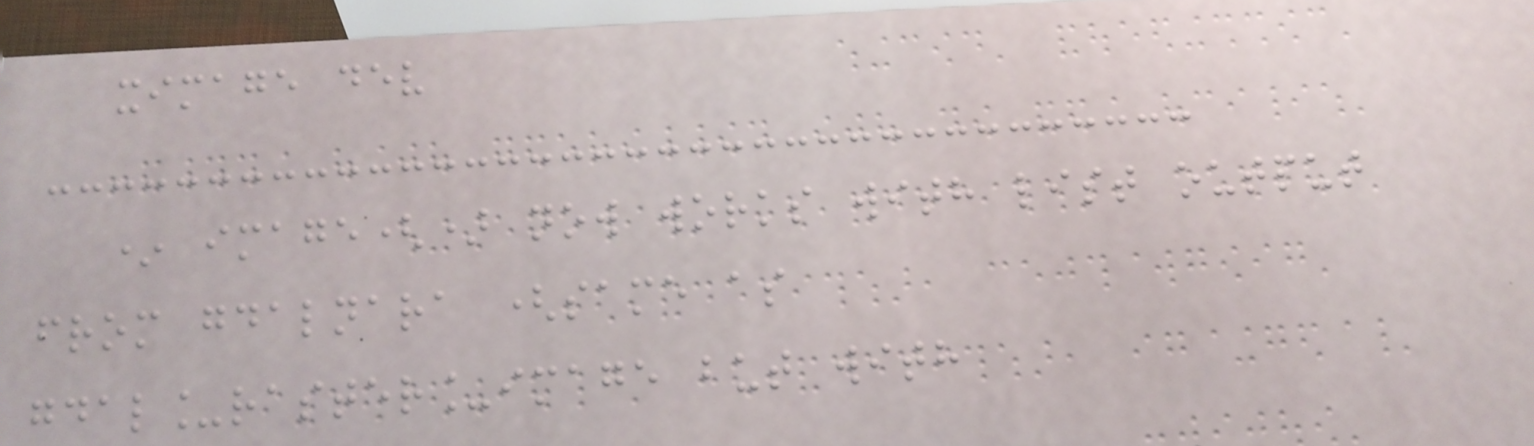ximage dev
* image() now works with list output
from gdalnara (same as
gdal_raster_image but with
